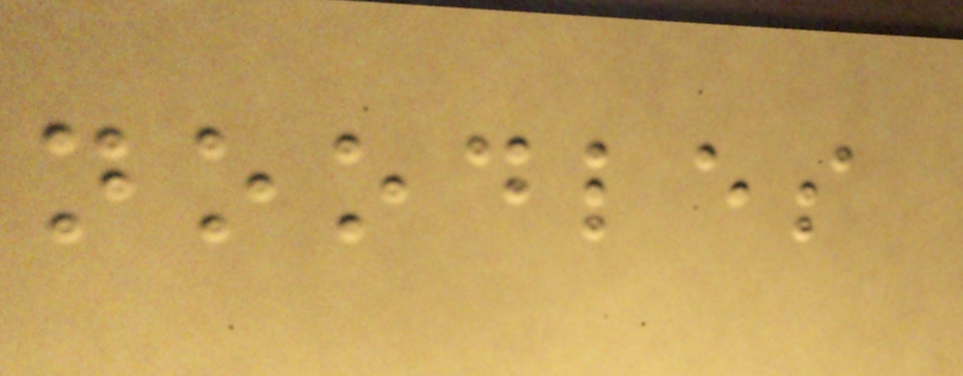noodles
